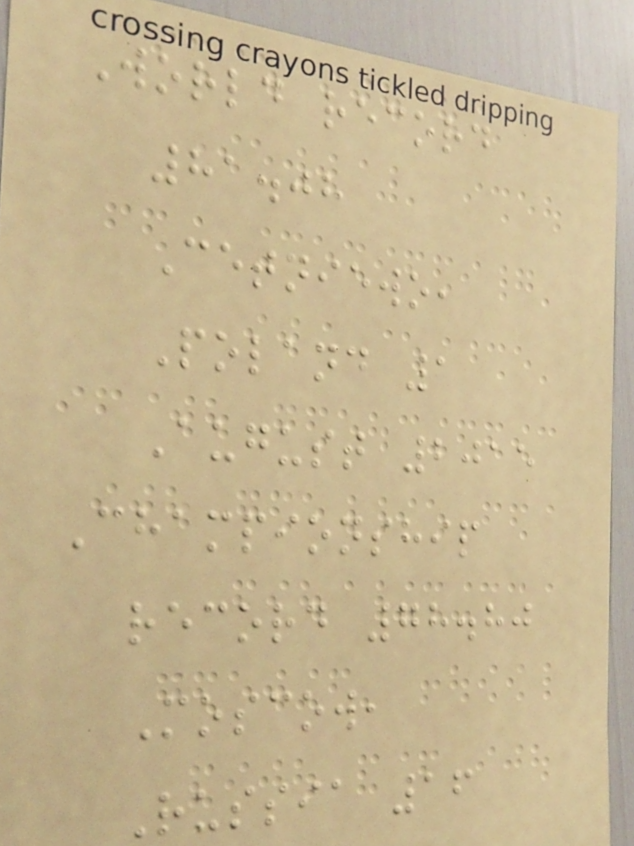World record
81.08
Cetniewo,
Poland 1
August 2015
Championship
record 78.80
Moscow,
Russia 16
